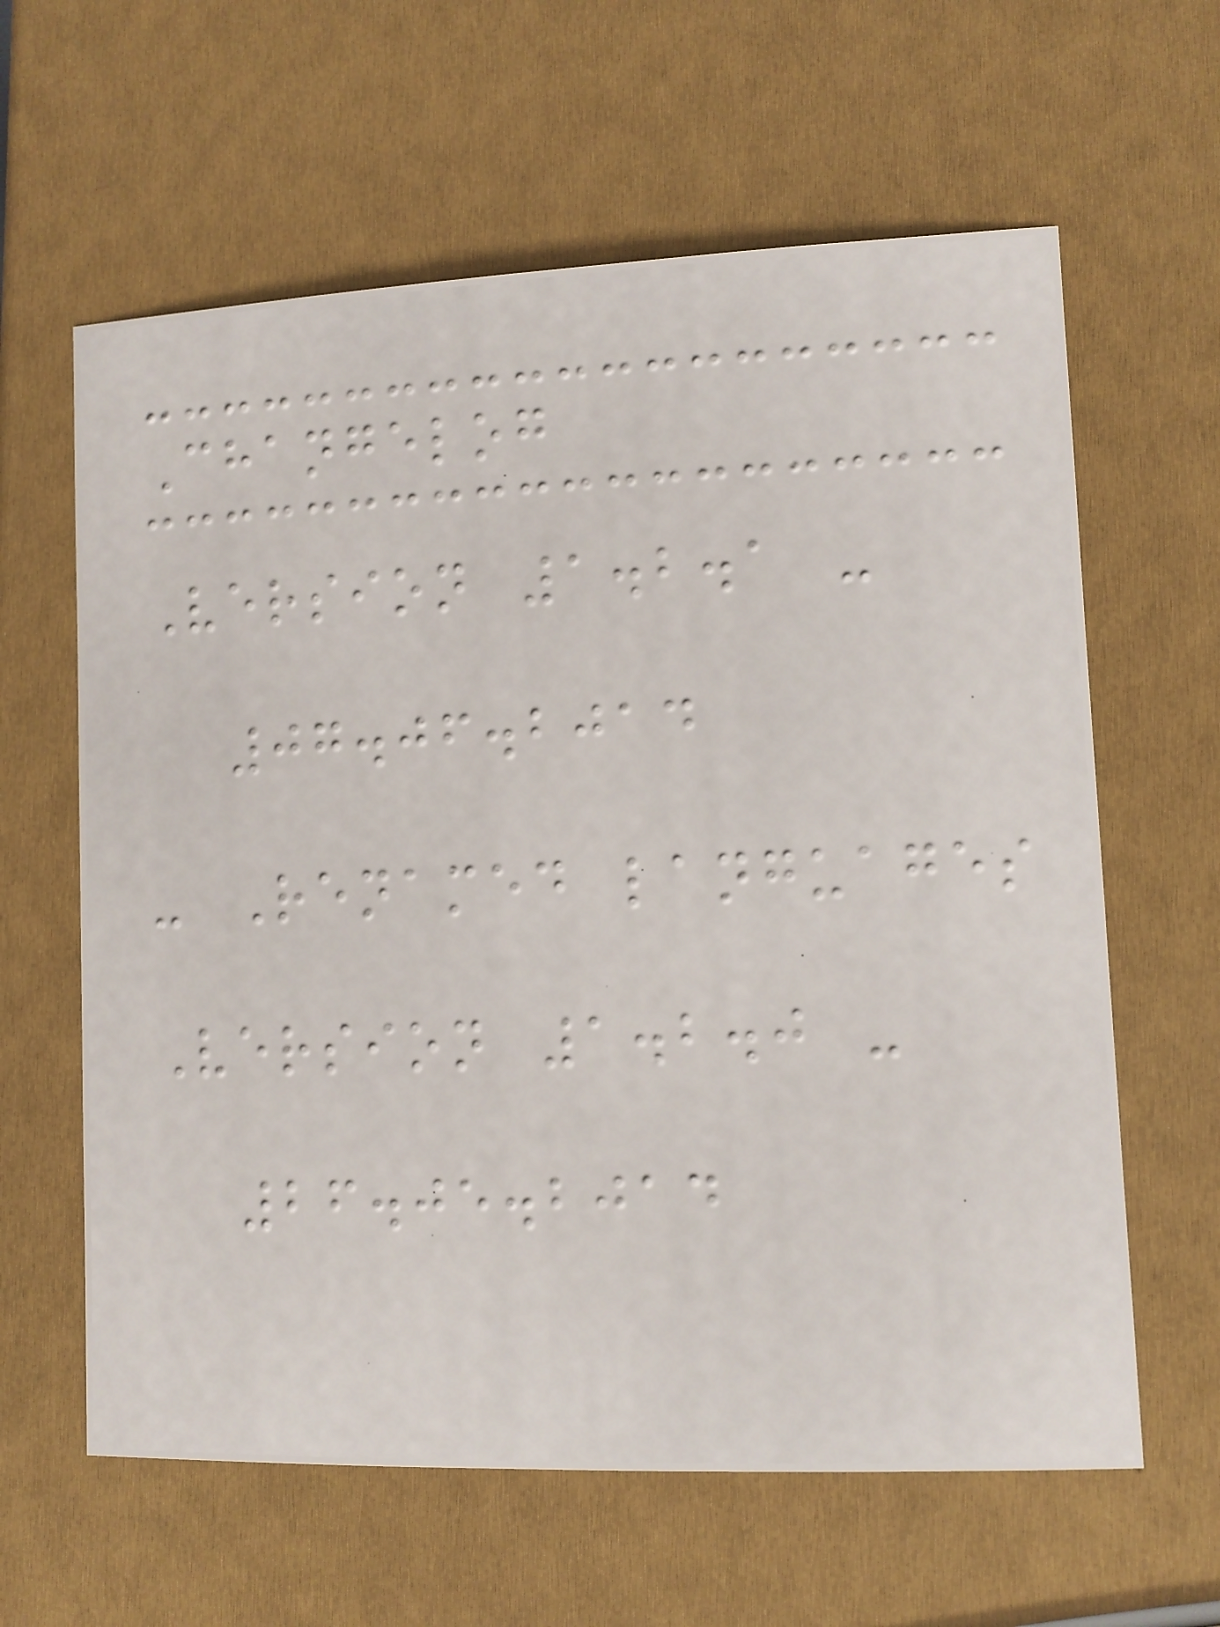Changelog
Version 1.2.1 -
07.06.2014
- Renamed languages
Version 1.2.0 -
26.05.2014
